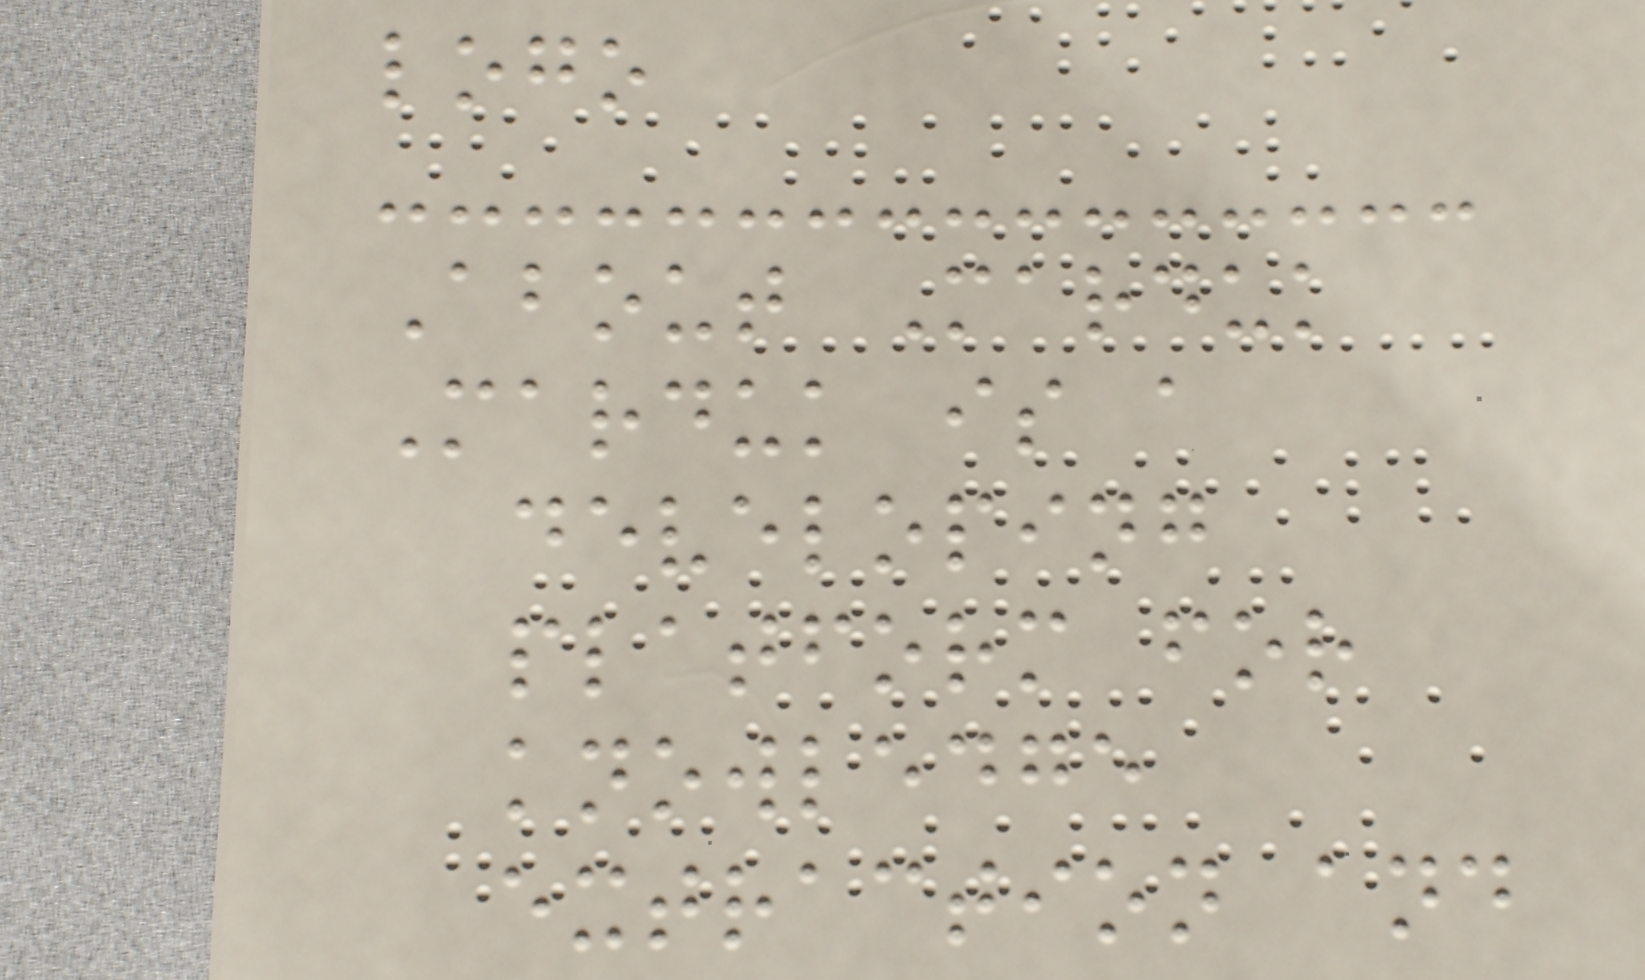logo
About Marduk
Marduk is a
developing
platform for
knowledge
extraction and
